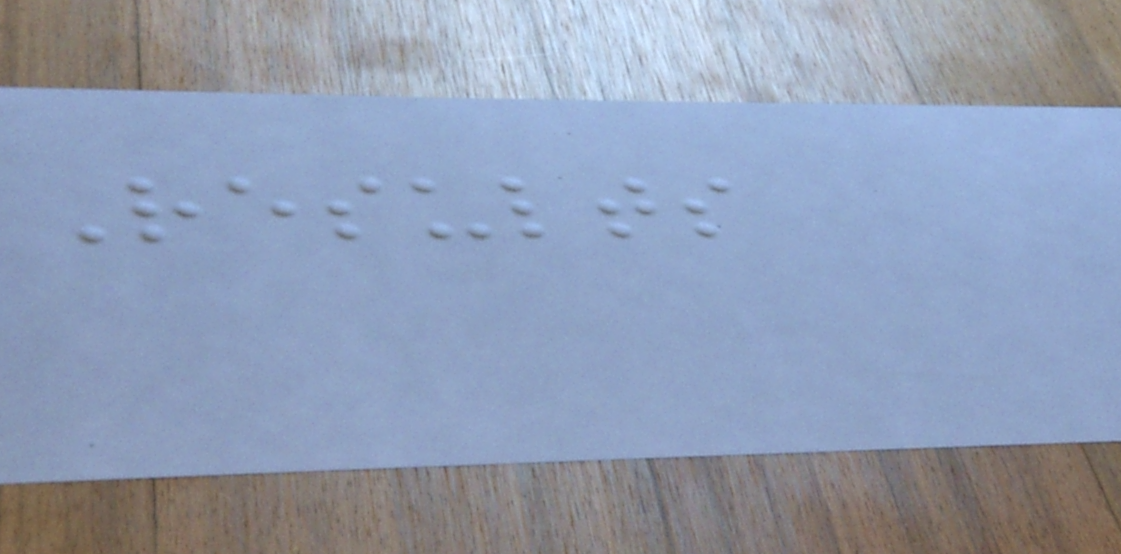Results
